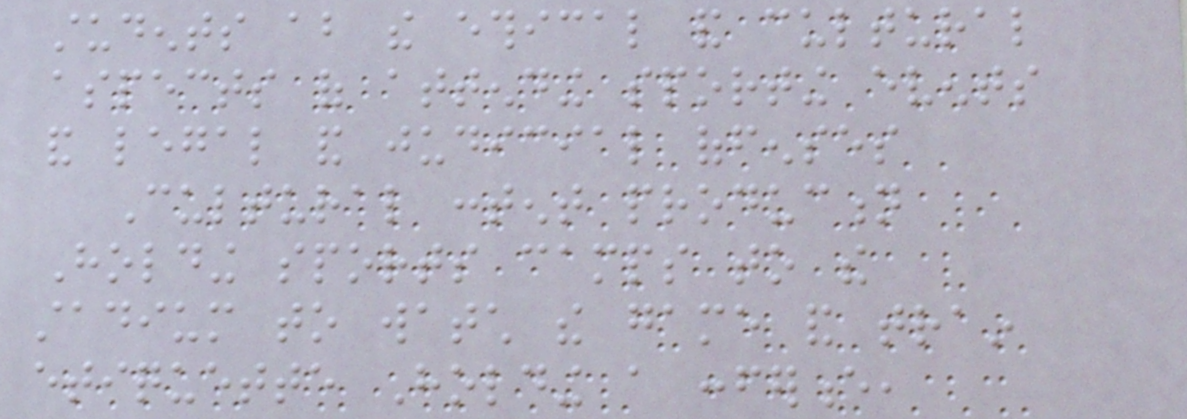students about the ethical and cultural
aspects of attending sporting events
and legal and judicial offenses
Cultural content production
Holding sports camps to the
stadium to watch the game and train
etiquette Holding a conference,
